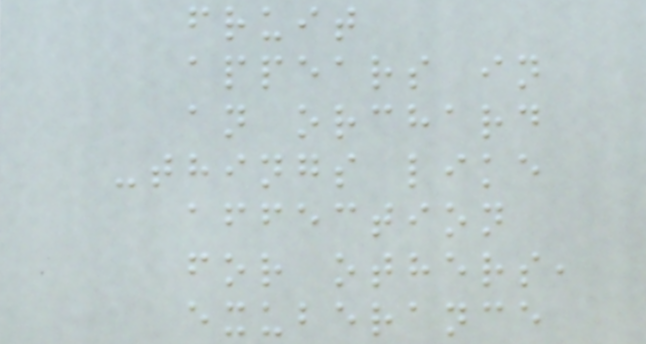fruit
appears in
an orchard
-things like
affection
for others,
exuberance
